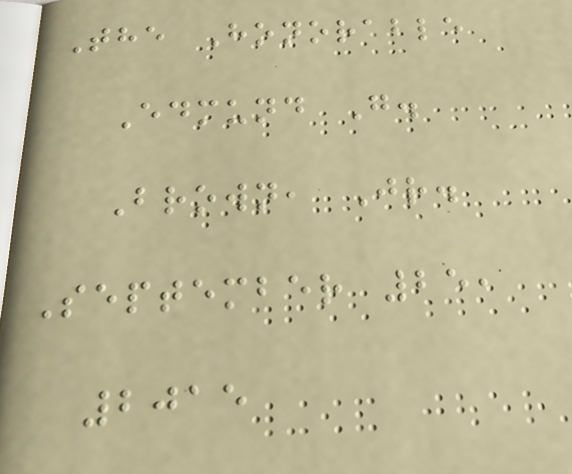The Honorable
Edmund G.
Brown, Jr.
September 25,
2015
